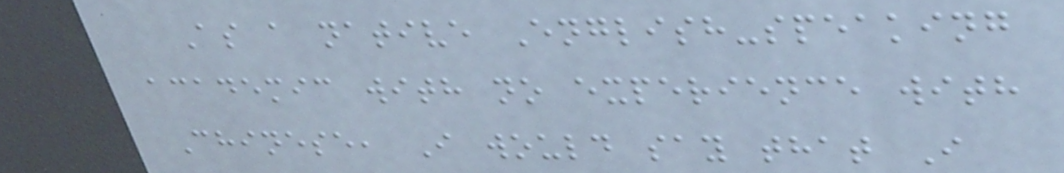As a native English-speaking
academic with no experience with
Chinese, I would say that I
